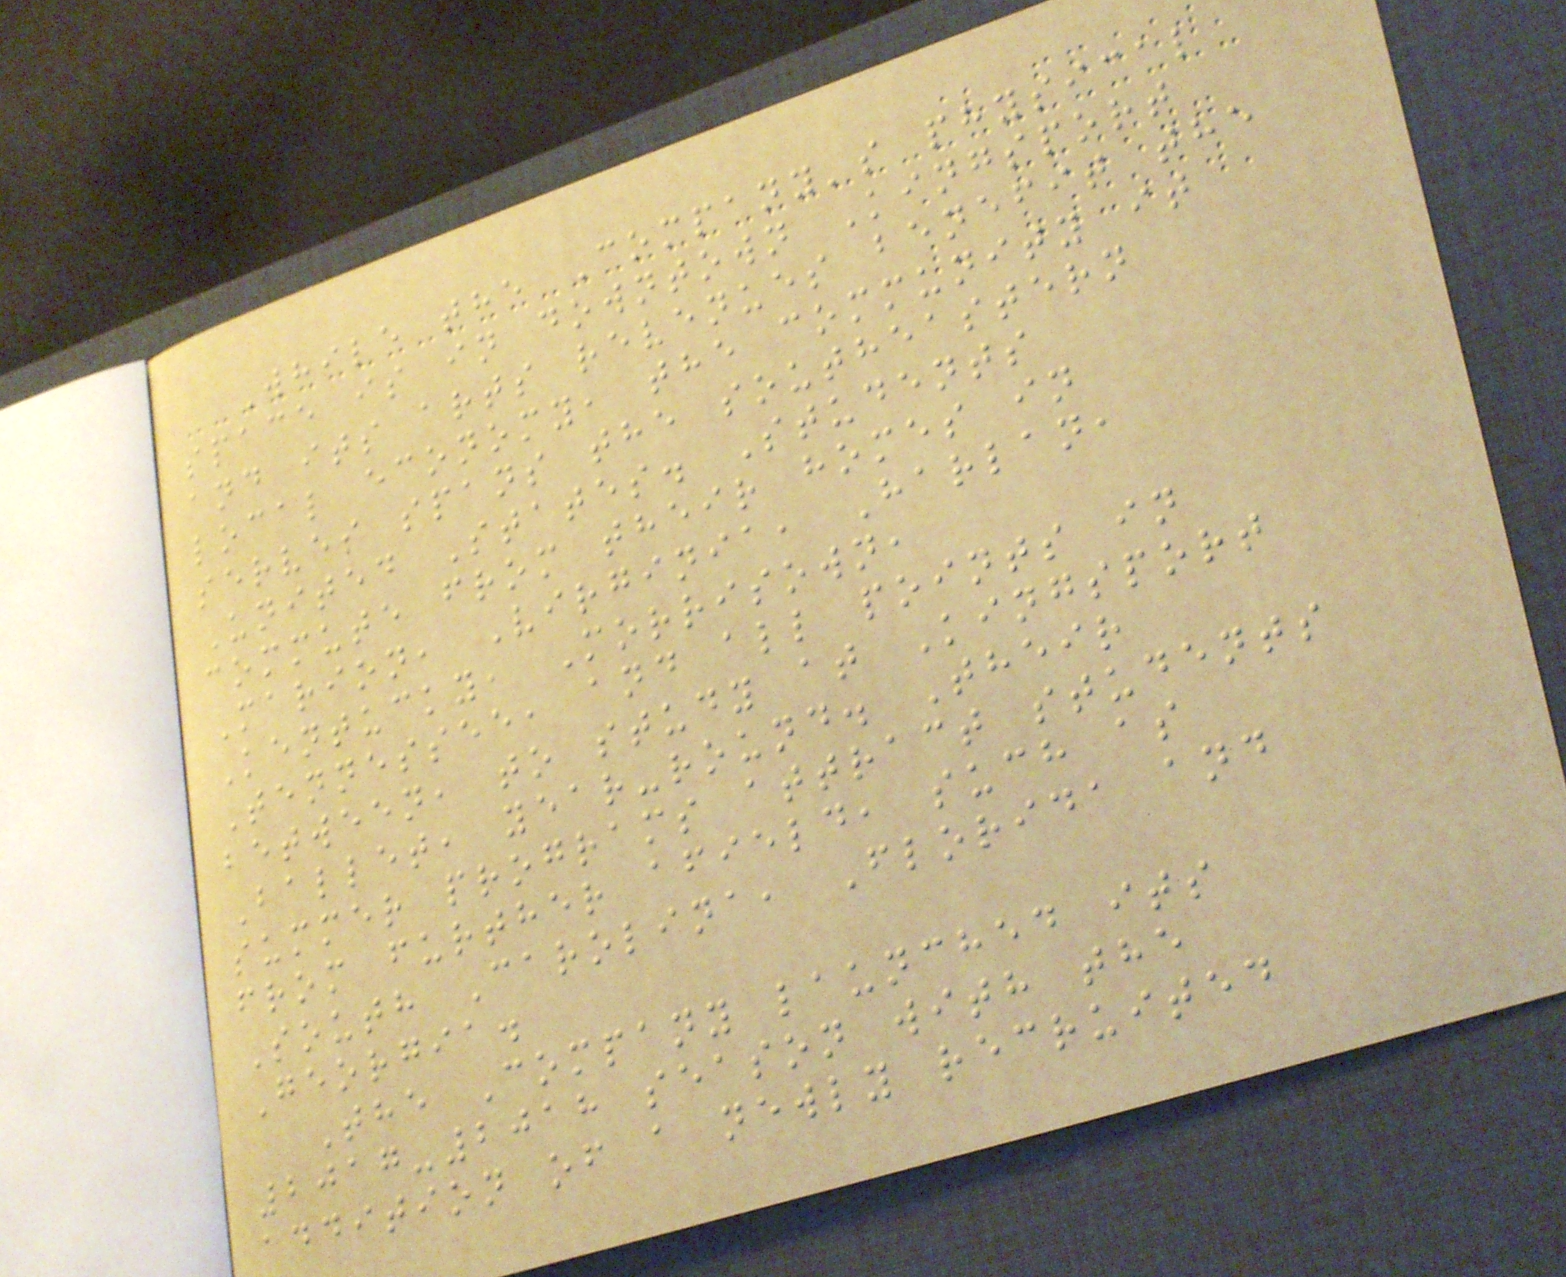While the Company's physical
space is in downtown Kingsport
and its arts revenues benefit the
local economy, the community it
serves spans the southeastern
United States. Students
commute from their homes in
Marion, Virginia, Harlan,
Kentucky, Morrisown,
Tennessee, and all points in
between, to study at Kingsport
Ballet, year-round. Their
summer programs attract students
from further afield, such as
South Carolina, Florida and
Georgia.
The Company launched its
2017-2018 season with the
addition of a newly recruited
